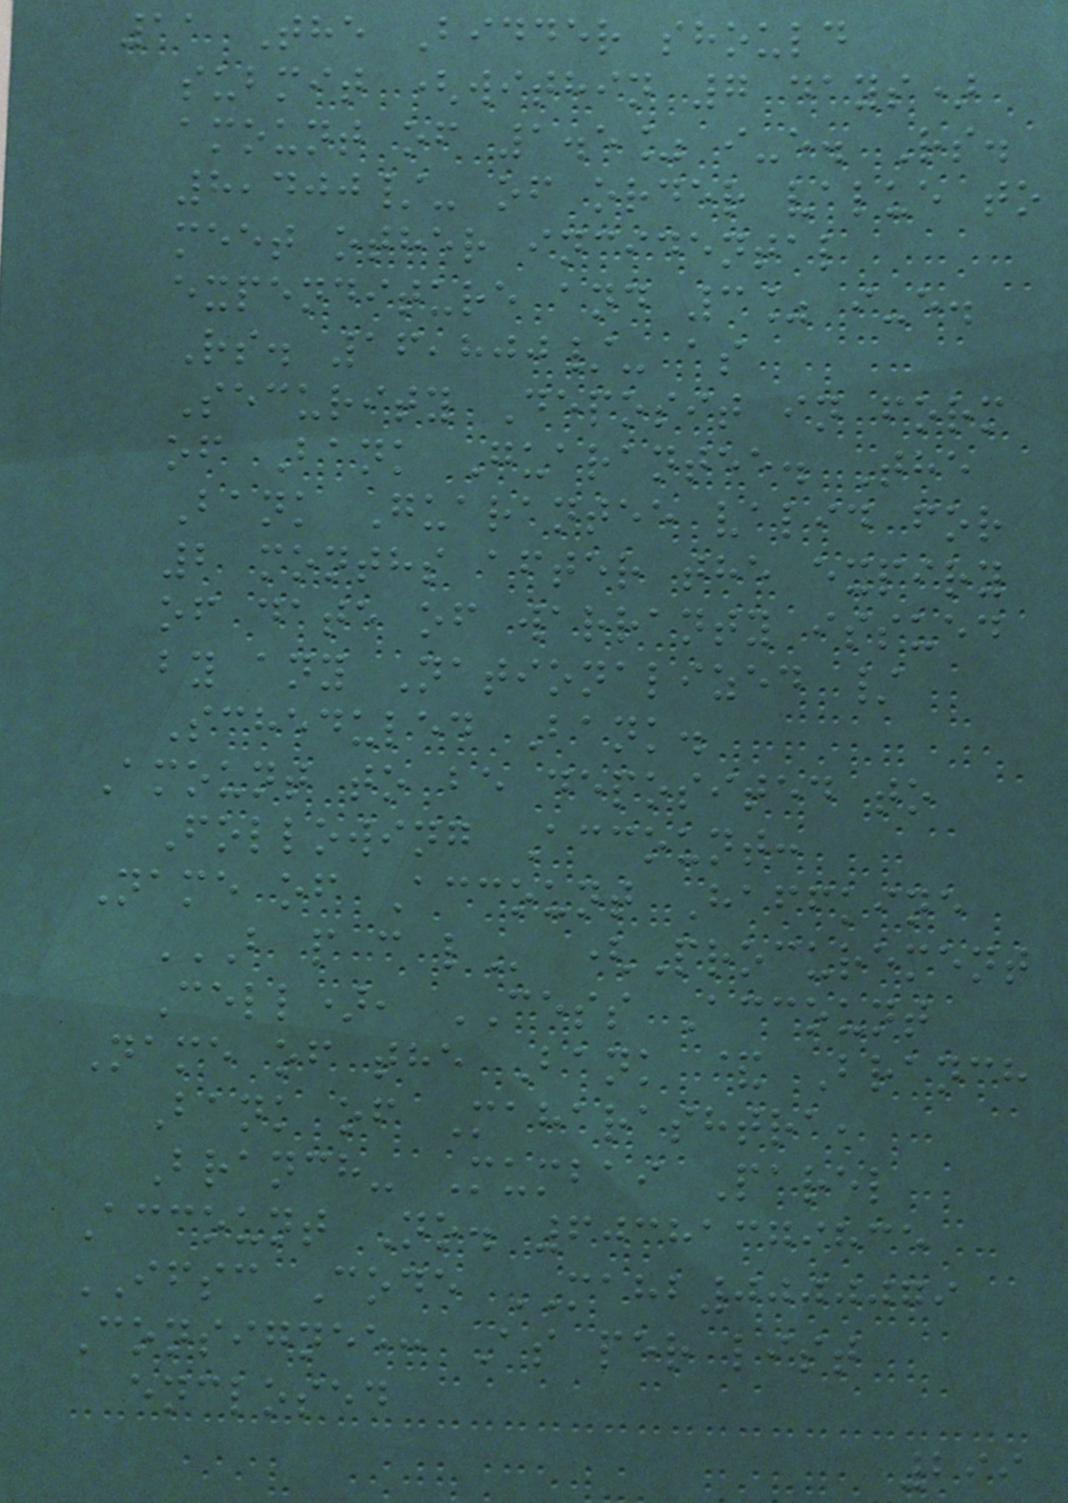11 The Bidder should
submit (within 7 days)
amount of 1.5% i-e. Rs.
8,400/- of order value to
meet other incidental
expenditure and 3% i-e.
Rs. 16,800/- as
Security Deposit in form
of Bank Guarantee. The
Bank Guarantee valid for
2 months after the expiry
of date of warranty issued
by any Nationalized /
Scheduled Bank.
Amount to be deposited to
Following Account:
Name of Account Haffkine
B P C L (Procurement
Cell), CESS Account
Name of the Bank & Branch
Bank of Maharashtra,
Branch- Mumbai Parel
Account No. 60381379835
IFSC Code MAHB0000079
Consignee: As per list
enclosed
299
